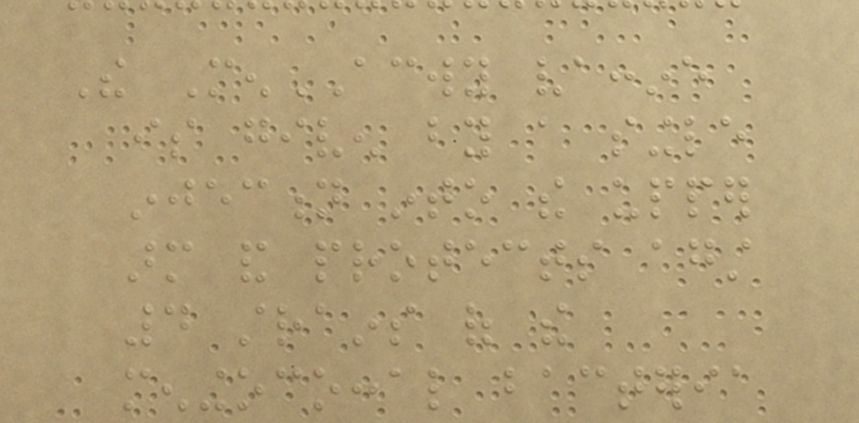The MenACWY vaccine
is given by a single
injection into the upper
arm and protects against
4 strains of the
meningococcal bacteria
